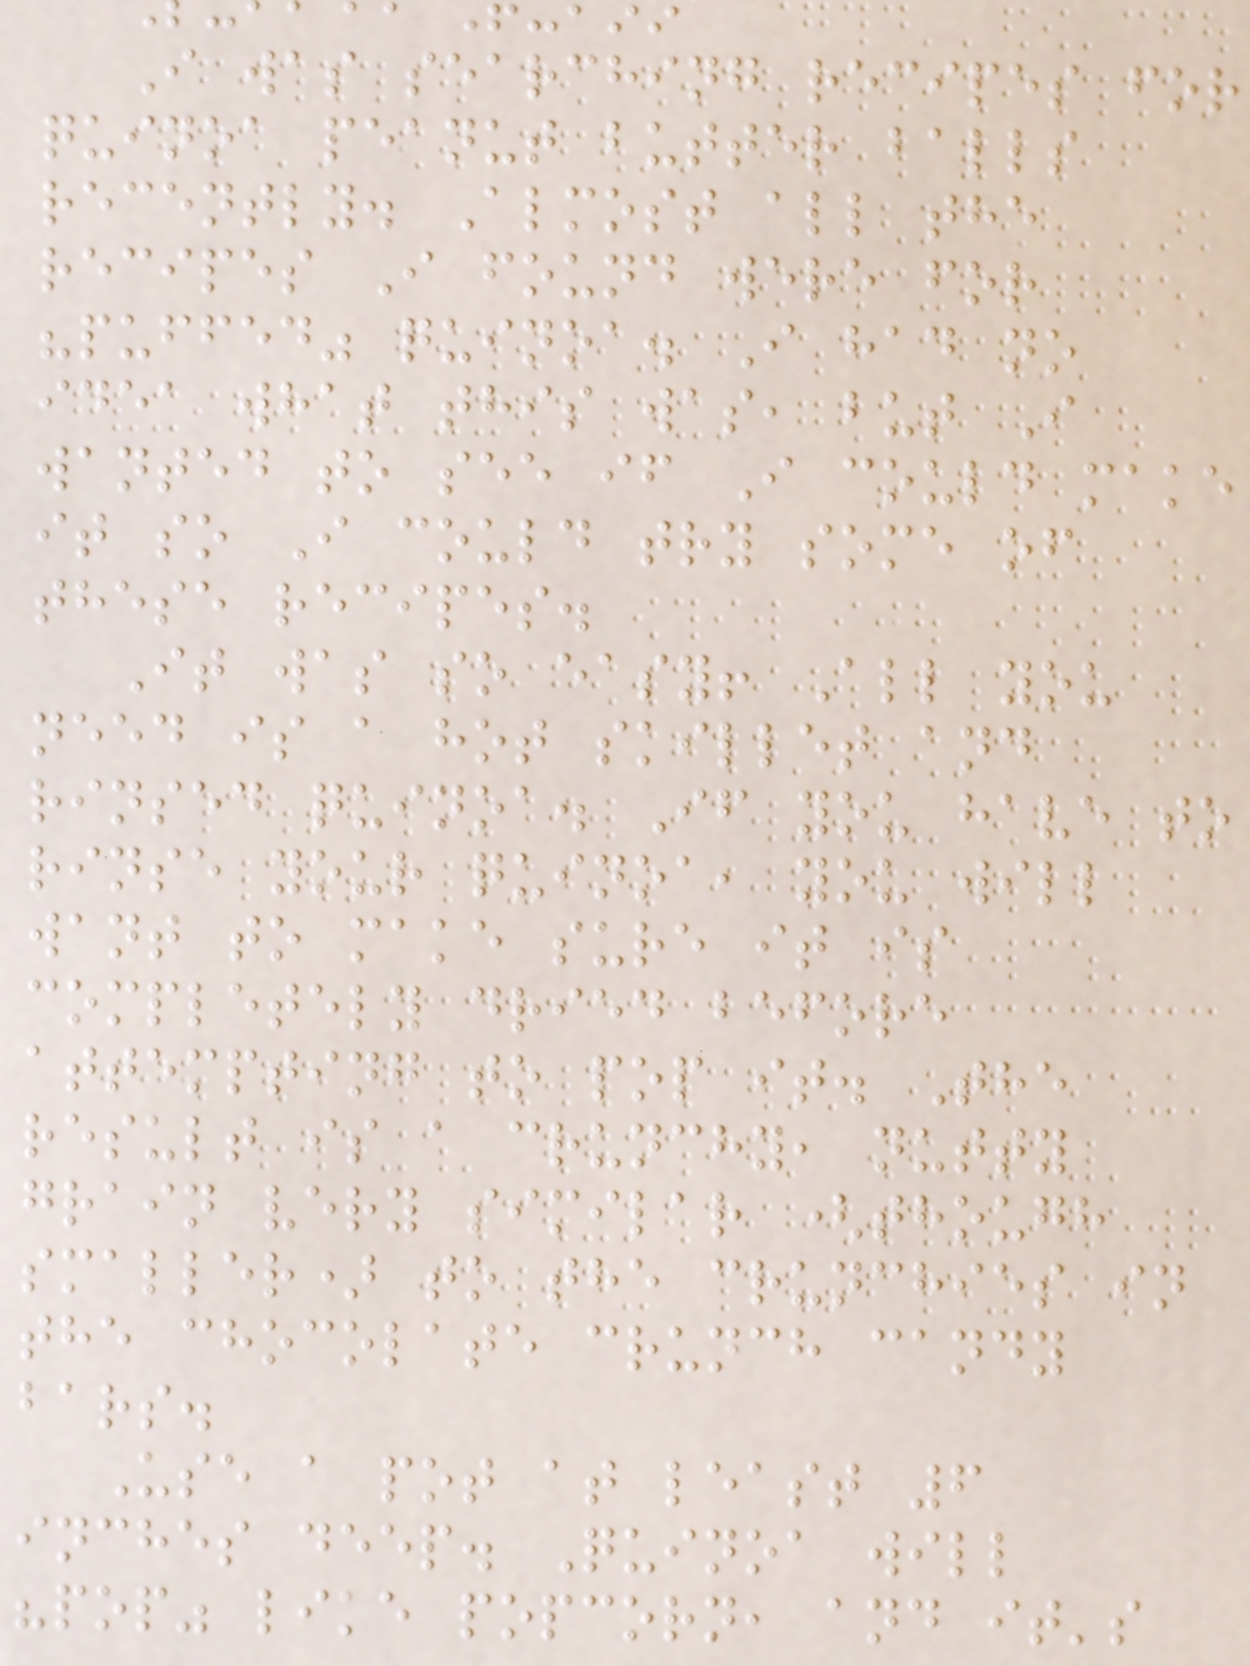I was searching recipes for
quinoa peanut butter balls
recently. Almost all the
recipes I found were for
"puffed" quinoa. I had no
idea what this was, but I
wanted to see if I could make
it so I could try some of
these recipes.
It was so easy! All you
need is a hot skillet and
rinsed quinoa. If you have to
rinse your quinoa, you will
want to make sure it is
completely dried before
attempting to pop it. The
result is a crunchy, nutty
grain very similar (though
smaller) to the crunchies in
the chocolate crunch candy
bars.
Use a pot at least 6
inches deep. Quinoa will
"pop" like popcorn, and it's
